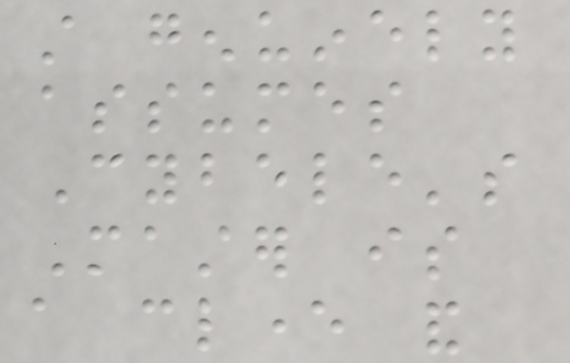still genuinely
assumes
Cybele's
Master is
a clever and
